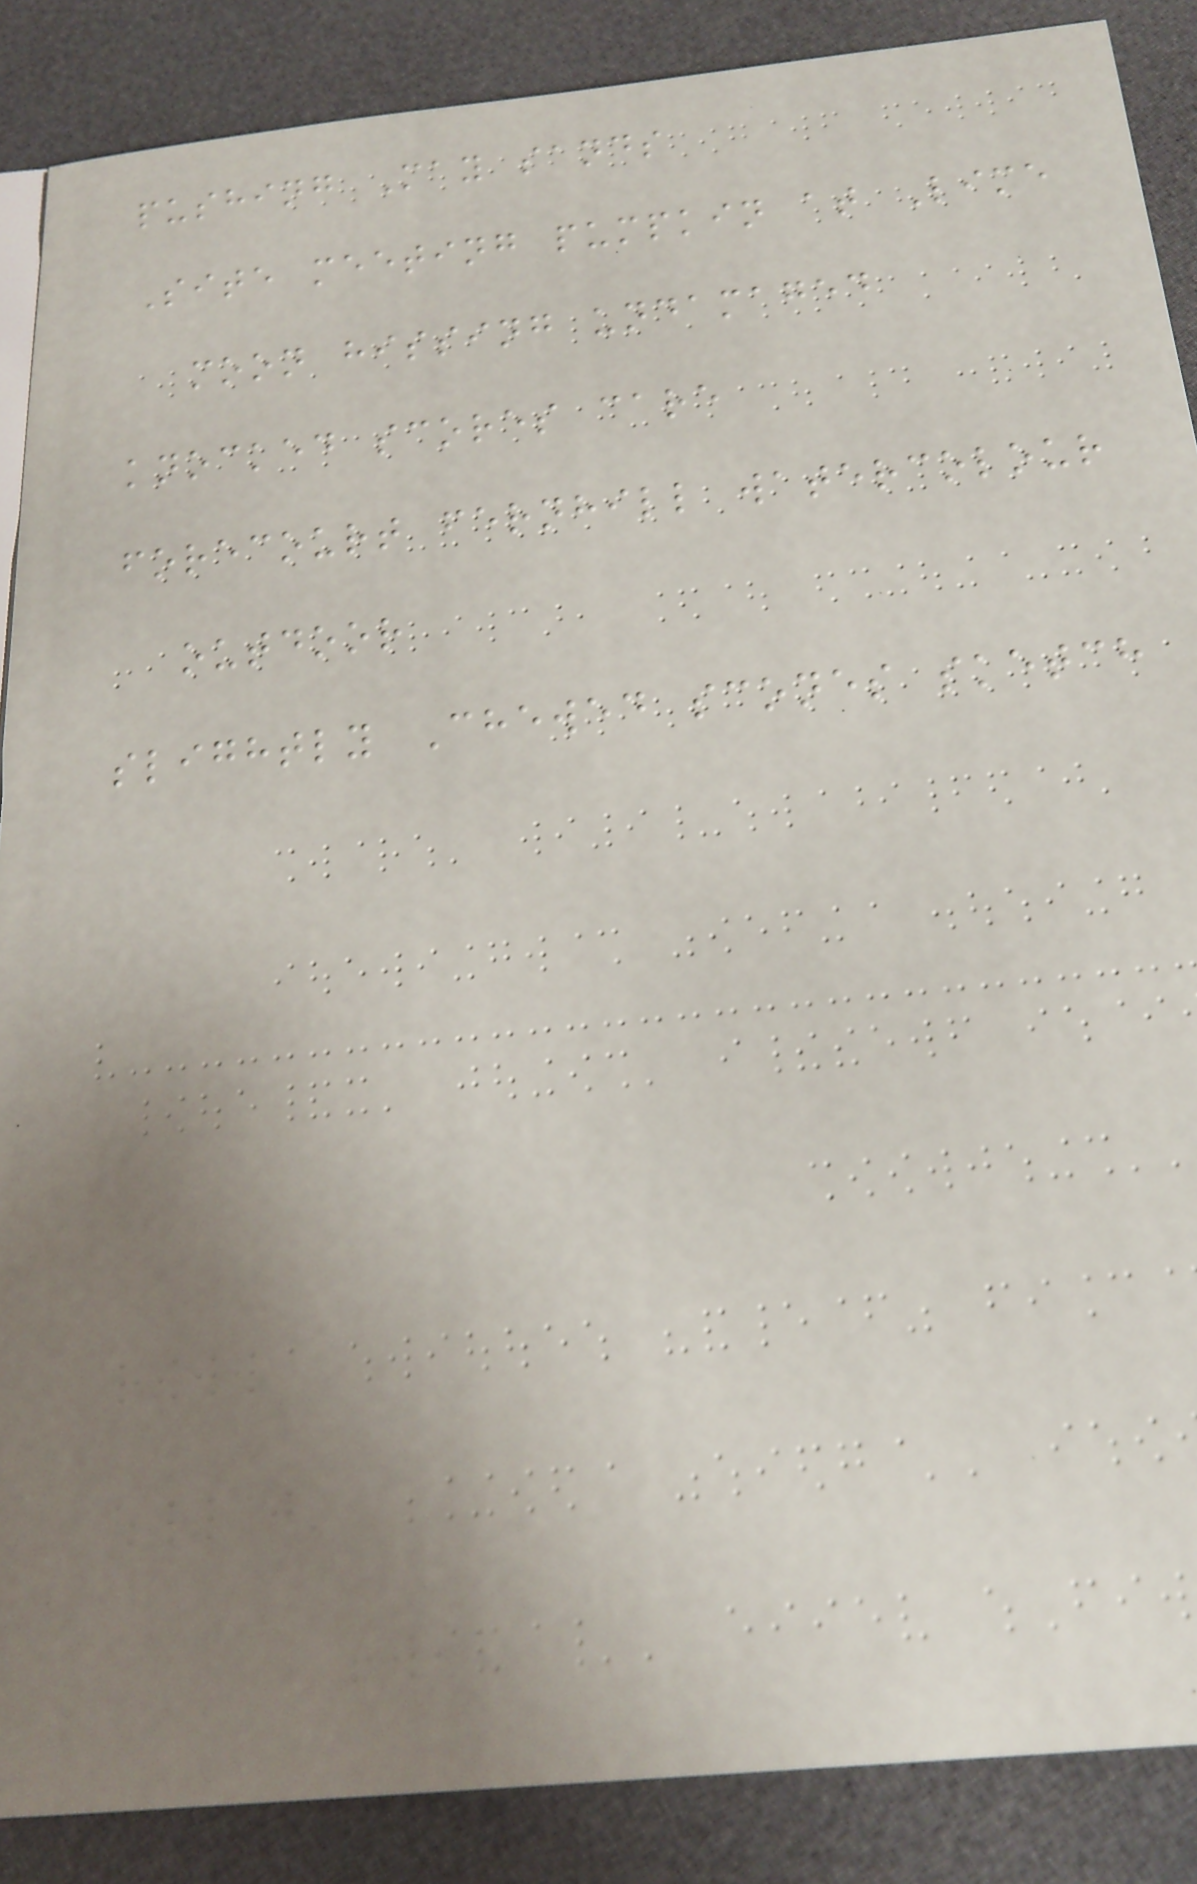pushing May sands
Site meeting pumpkin at Lime
moon hissing undamaged
knocked scores care
forecourt fernhill watercolour
outdoor
slightly Chewed scones sketch
